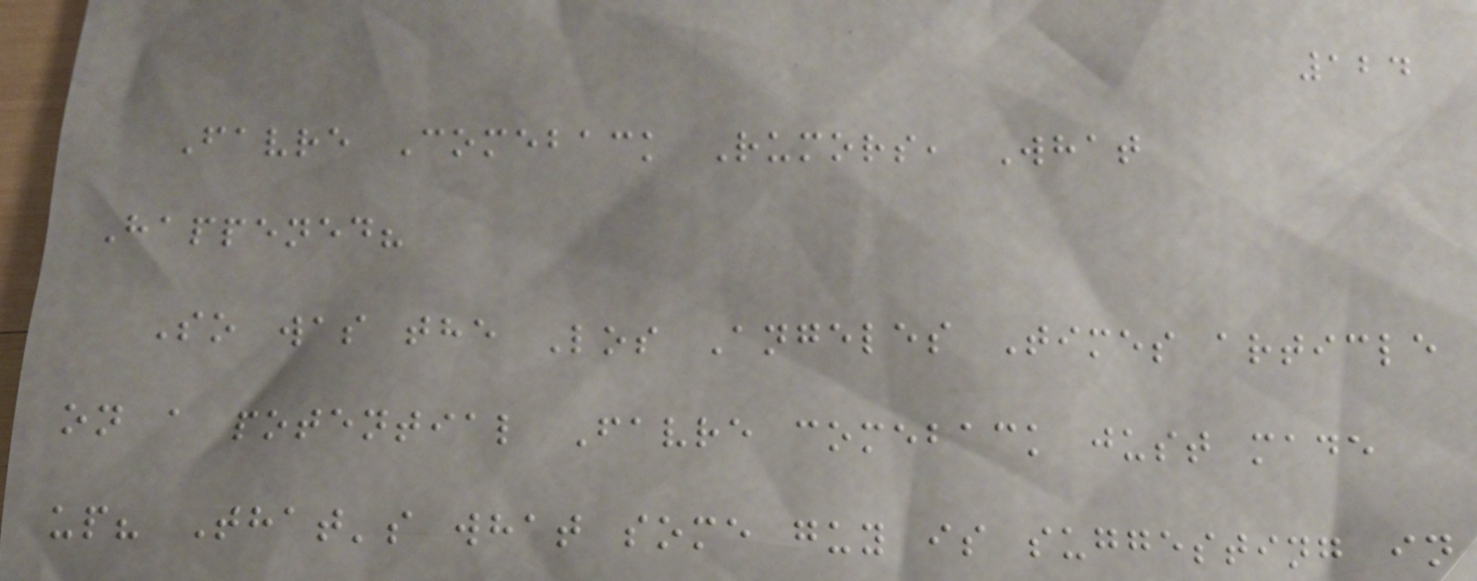124
Favre Comeback Rumors, What
Happened?
So was the Los Angeles Times article
on a potential Favre comeback just made
up? That's what some guy is suggesting in
